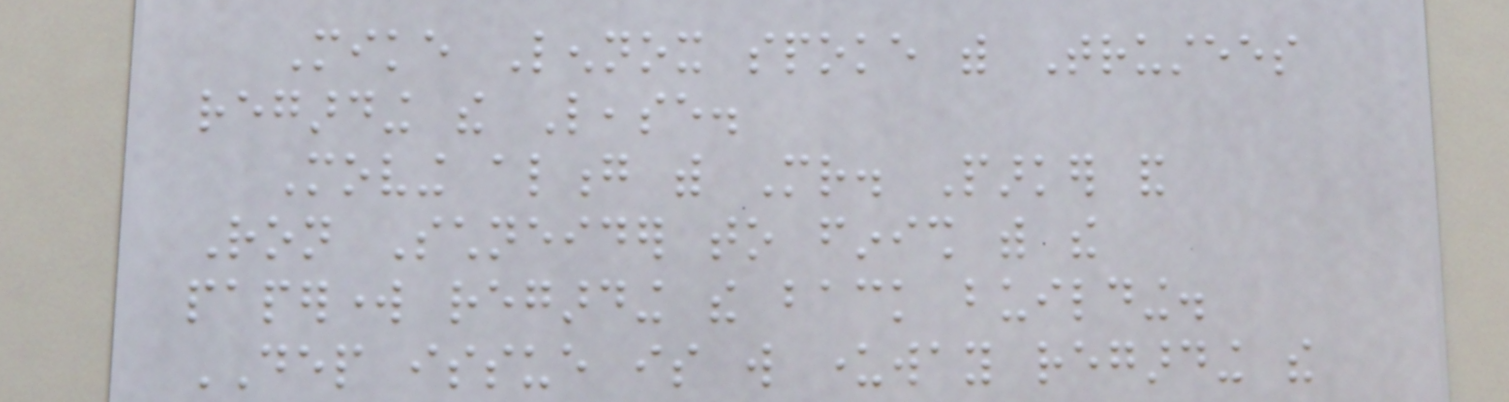Mike Lennox spoke with Trustees
regarding the Lease.
Moving along with Mr. Parker and
Ron Schneider to finish with the
paperwork regarding the back building.
DEP issue is will underway regarding the
